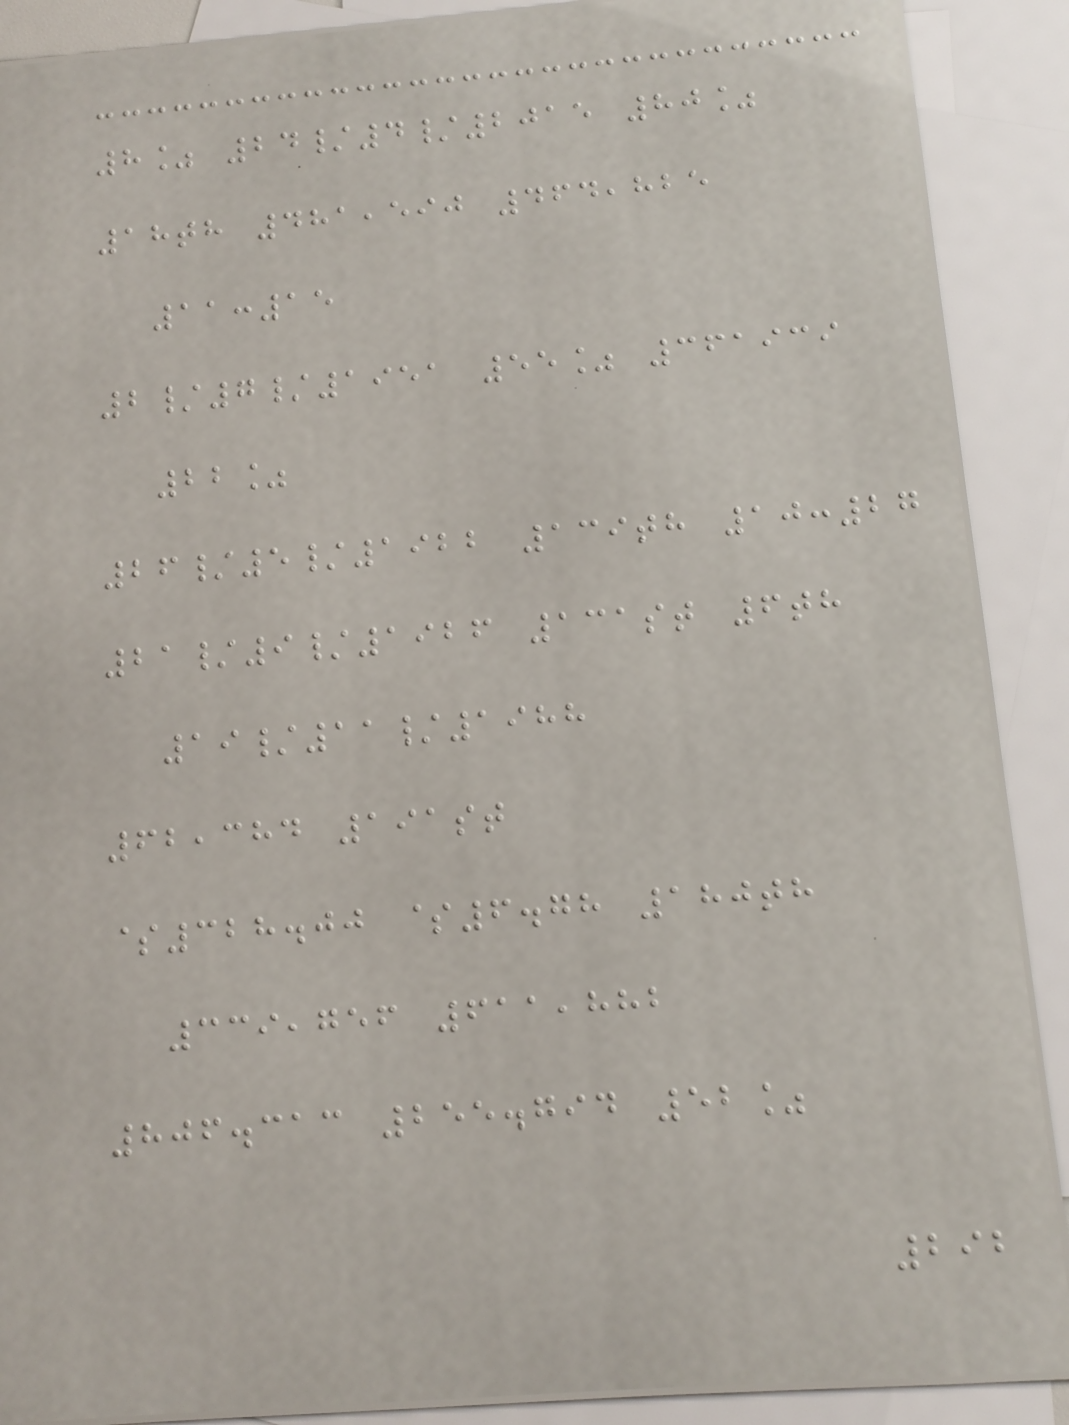8% 24/4/2015 80%
18th 481,590 464,825
11:15
2/7/1951 55% 361939
22%
26/5/1922 139th 10:27
21/9/1926 131st 6th
19/11/1988
62,384 191st
$328.00 $6.78 180th
339,756 611,882
806.313 255.794 52%
292
